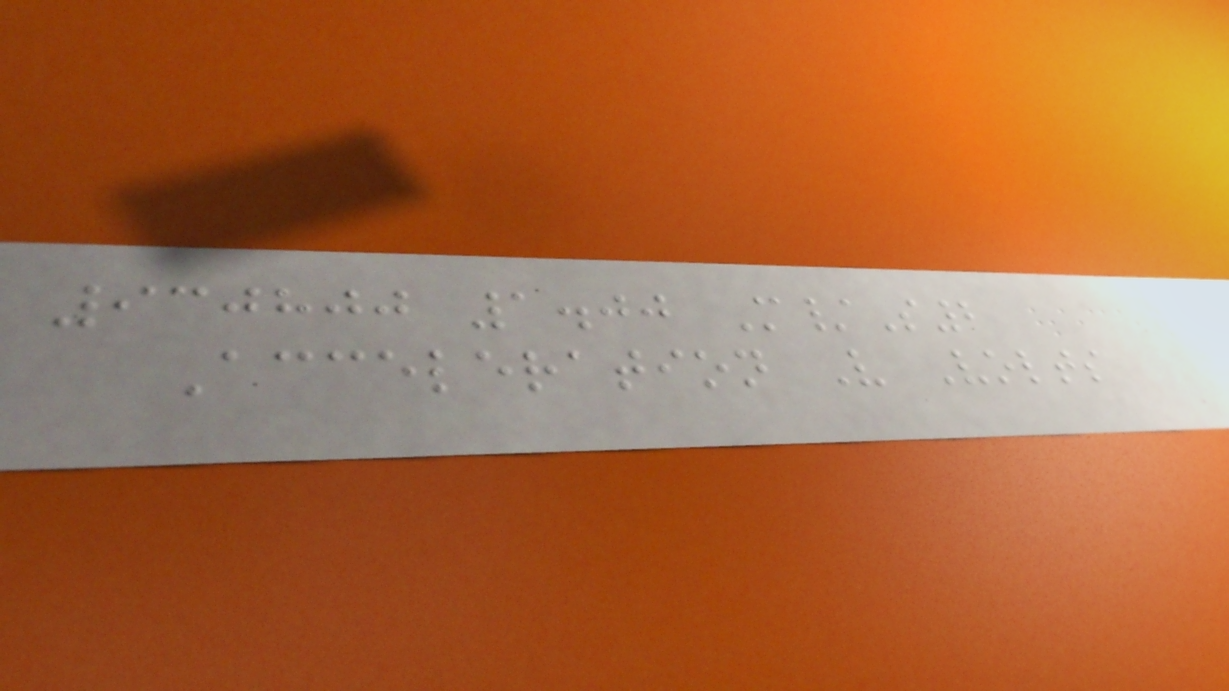930800 1.00 M/S2
Acceleration V Volts
